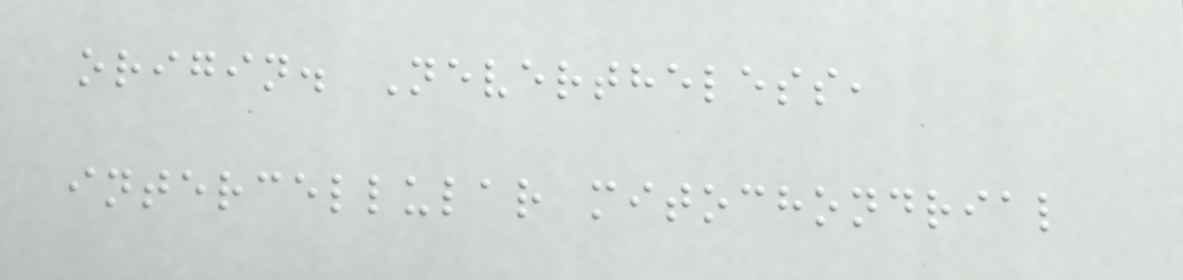origin. Nevertheless,
intercellular mitochondrial
